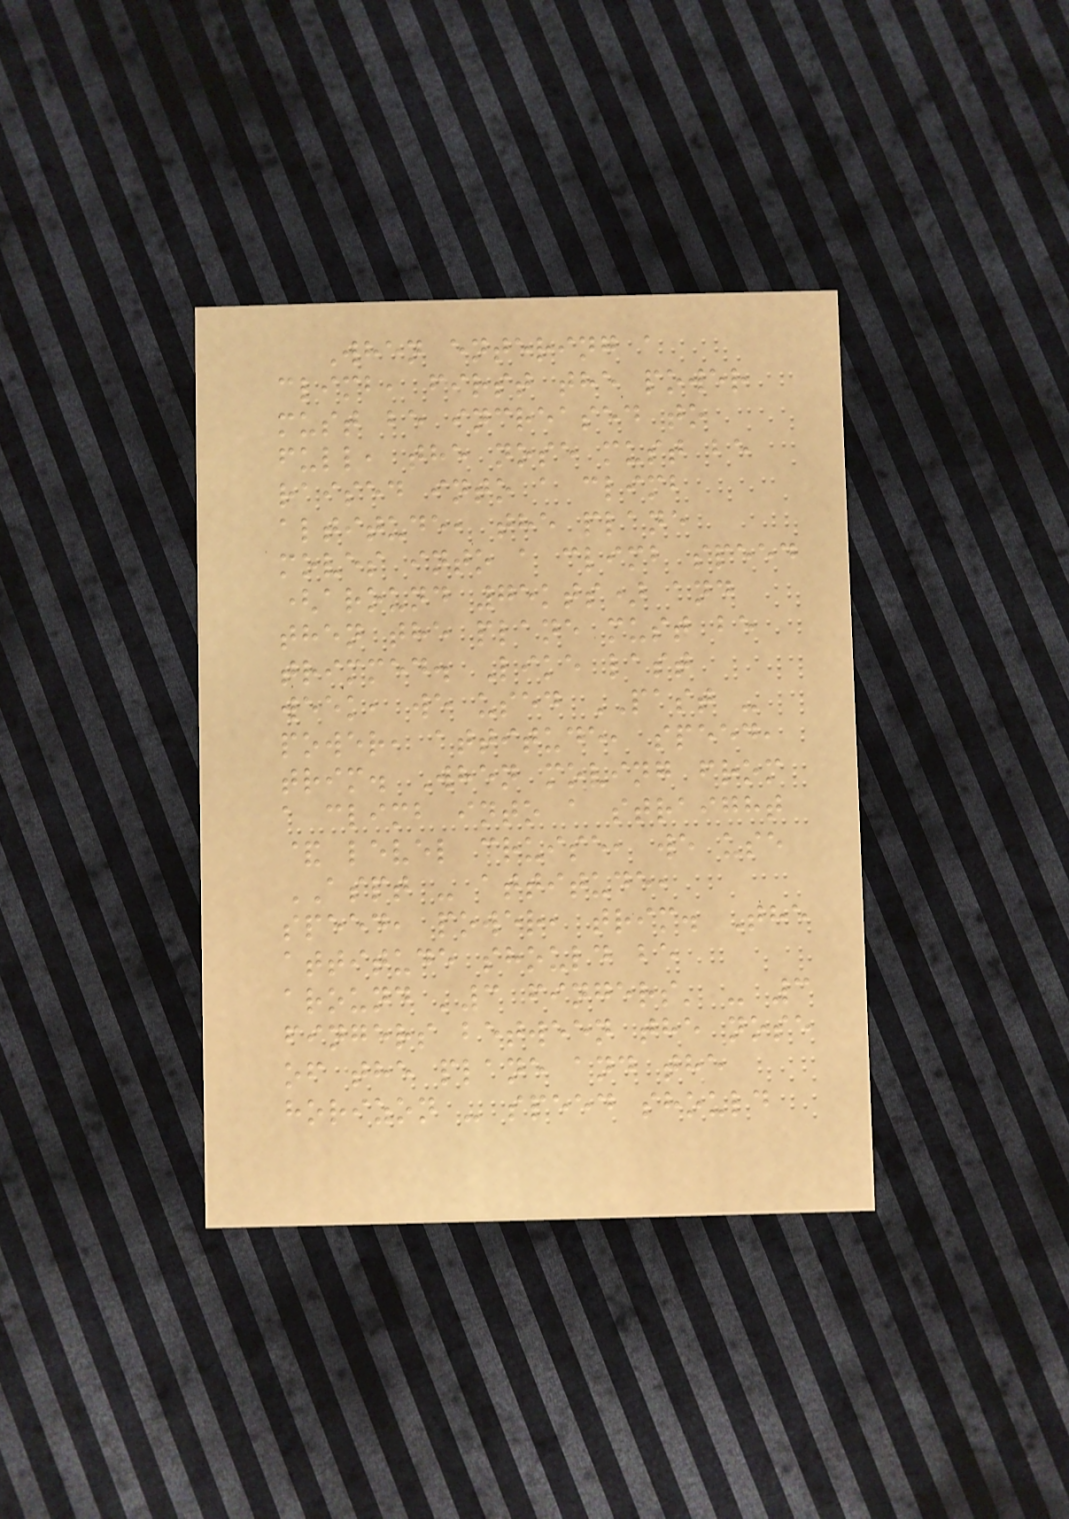When entering a
climb, first the power
must be increased to
full, the nose must be
raised into a climb
altitude, the plane
moves into a climb speed
(around 75kts) and
then the plane must be
trimmed. Like last
week, we used PAST -
power, attitude, speed,
trim. When moving from
a climb into a straight
& level cruise, we use
ASPT - attitude,
speed, power, trim. The
attitude should be
around '3 fingers' - 3
fingers between the nose
of the plane and the
horizon - speed should
